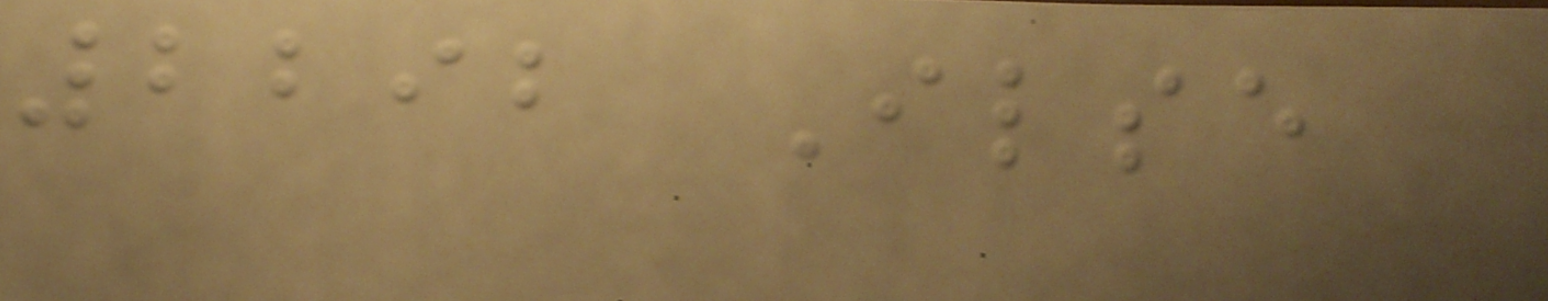2292 Ilse
